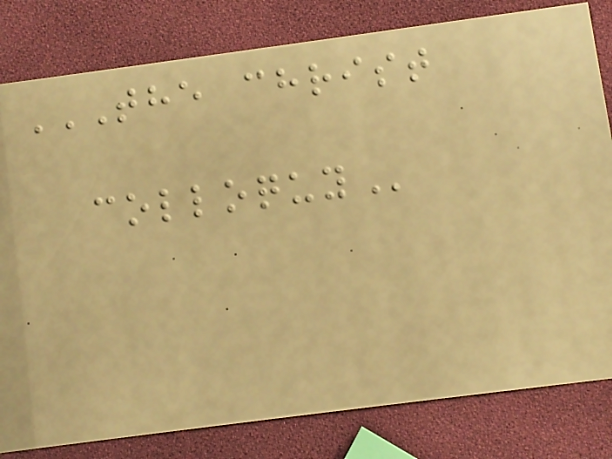THE CHRIST
COLLOQUY
